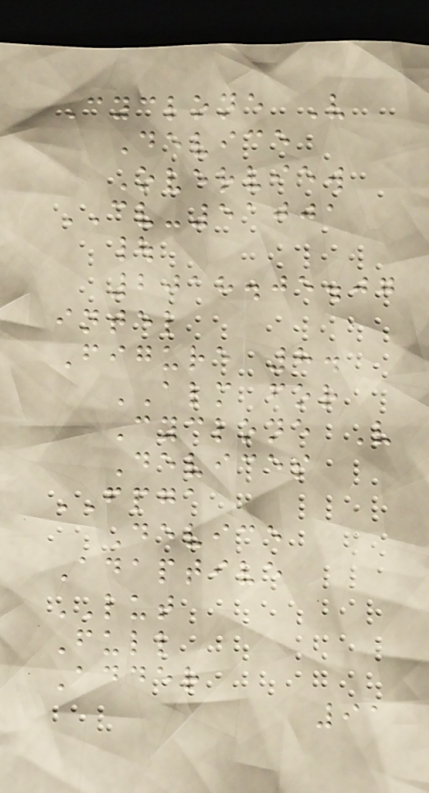Cyclone V
Device
Overview
CV-51001
|
2018.05.07
intel
Figure 8.
ALM for
Cyclone V
Devices
FPGA
Device
Adaptive
LUT
Full
Adder
91
